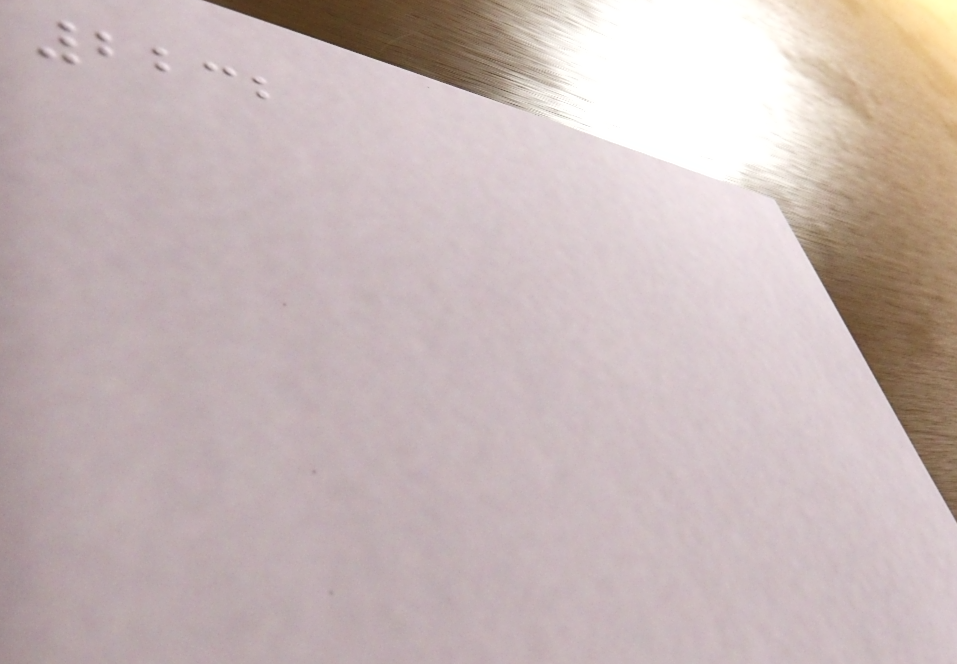2232
